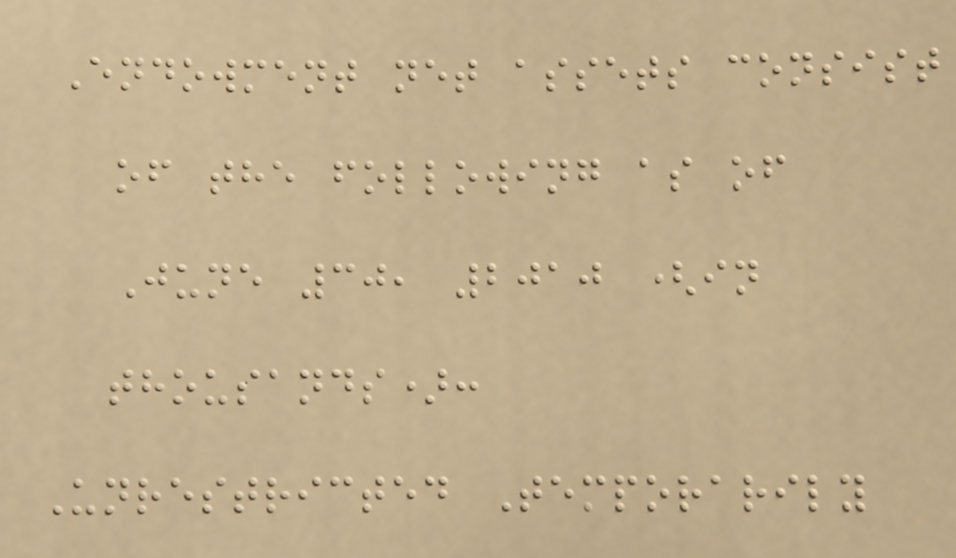Endowment net assets consist
of the following as of
June 30, 2010 (in
thousands):
Unrestricted Temporarily
